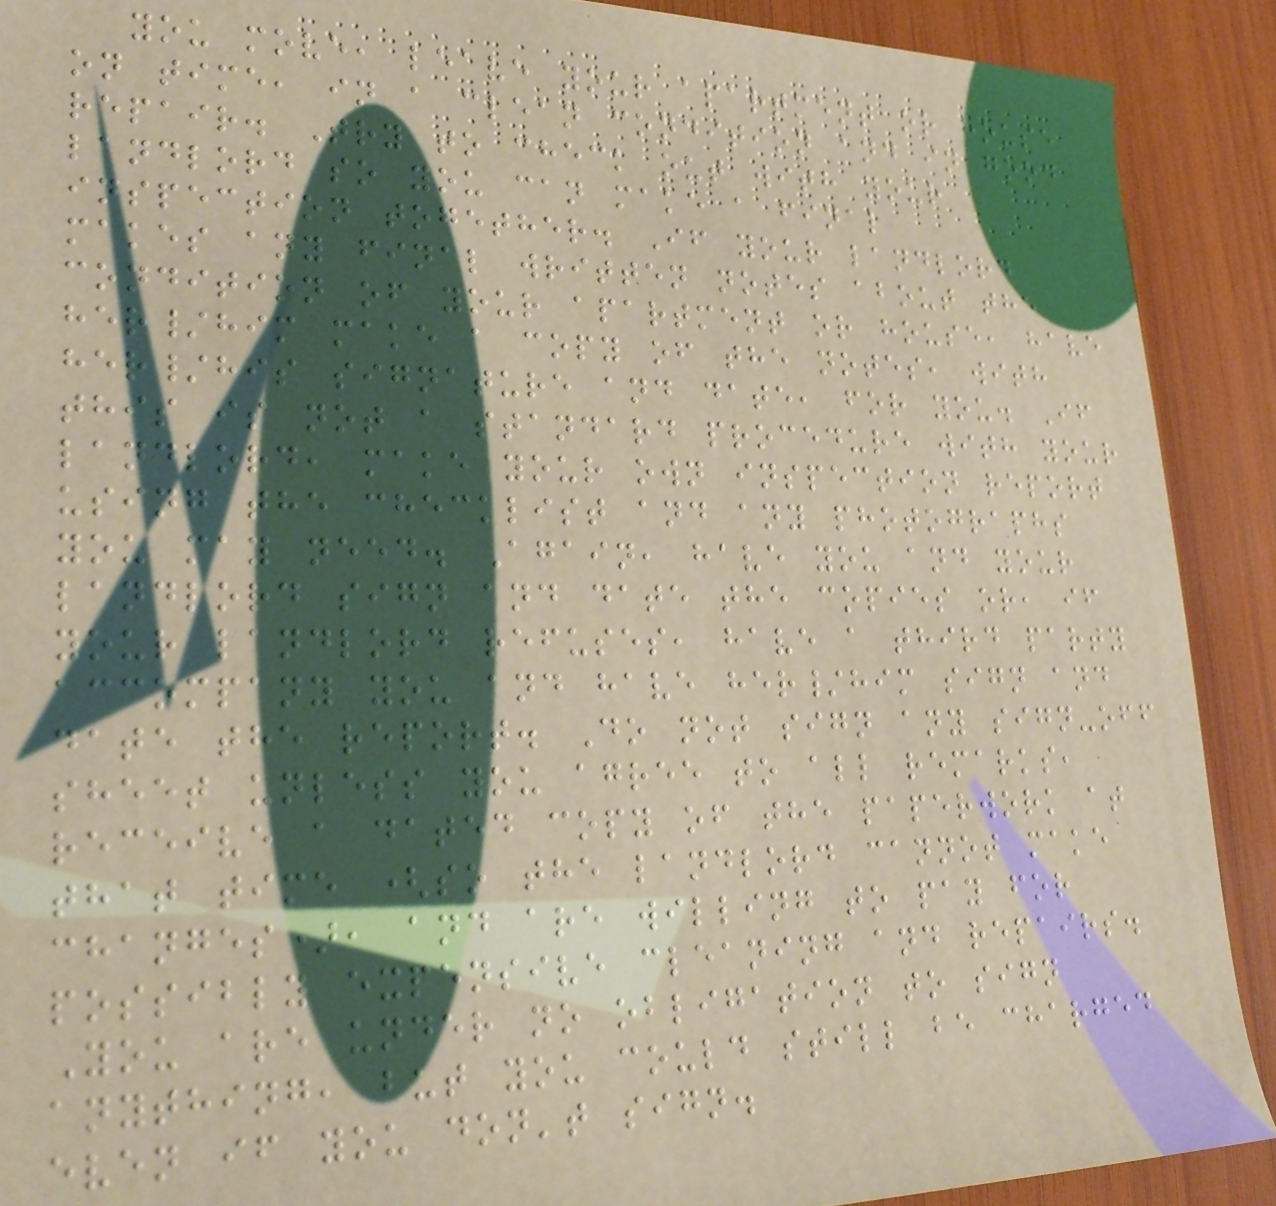you move, leave your apartment or house
on time, in a clean condition and in good
repair. Try to check out with your
landlord so you can make a final
inspection together. If your landlord
makes any final written notes about the
condition of your apartment or house, have
her/him make a copy of the notes, with
her/his signature and date, for you. If
this is not a standard procedure with your
landlord, make your own inspection report
using the checklist and any photographs
you may need. Again, have you and your
landlord sign and date the copies or, if
your landlord refuses, have a third party
accompany you and have her/him sign and
date the report. Do not sign any sign-off
sheet unless you agree to all remarks,
receive a dated copy of the paperwork at
that time (so the landlord cannot make
changes), and are willing to pay for
possibly expensive cleaning and repairs.
You are under no obligation to sign
anything, but you could still be charged
even if you don't sign.
